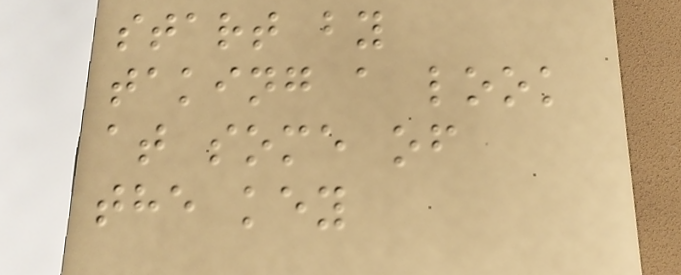start by
taking a look
at some of
the key
